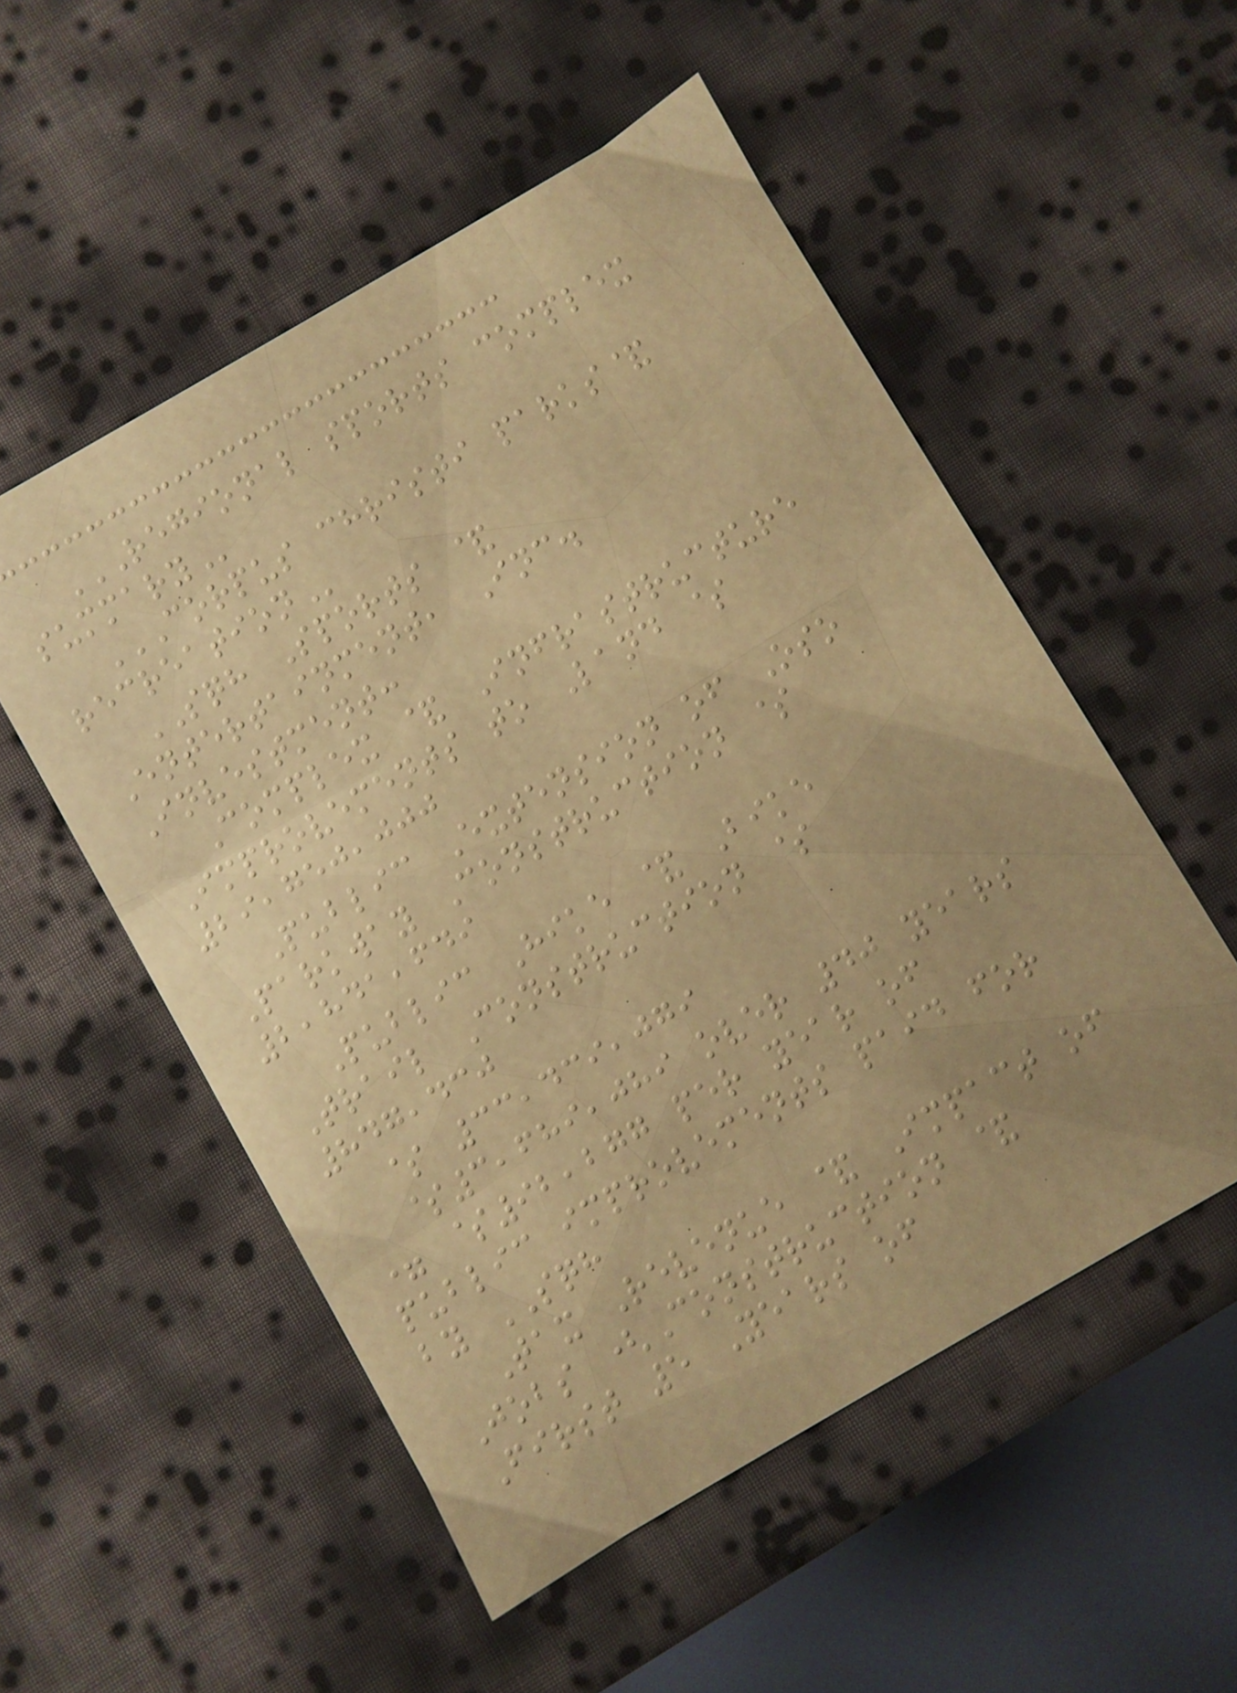REGIONAL SPORTS COMPLEX
SUMMARY
CORPUS CHRISTI PARKS&
RECREATION
SQH Sports &
Entertainment, Inc.
Investment:
Complex & Infrastructure
Improvements to Land $
29,750,000
Public Extension of Oso
Parkway Construction $
2,841,649
Public Hike & Bike
Trail Construction $
847,430
$ 33,439,079
$3,689,089 over 40 years
= $92,277 per year of
public improvements paid for
by SQH
Tax Revenue & Impact of
Jobs (Construction &
First 5 Years of
